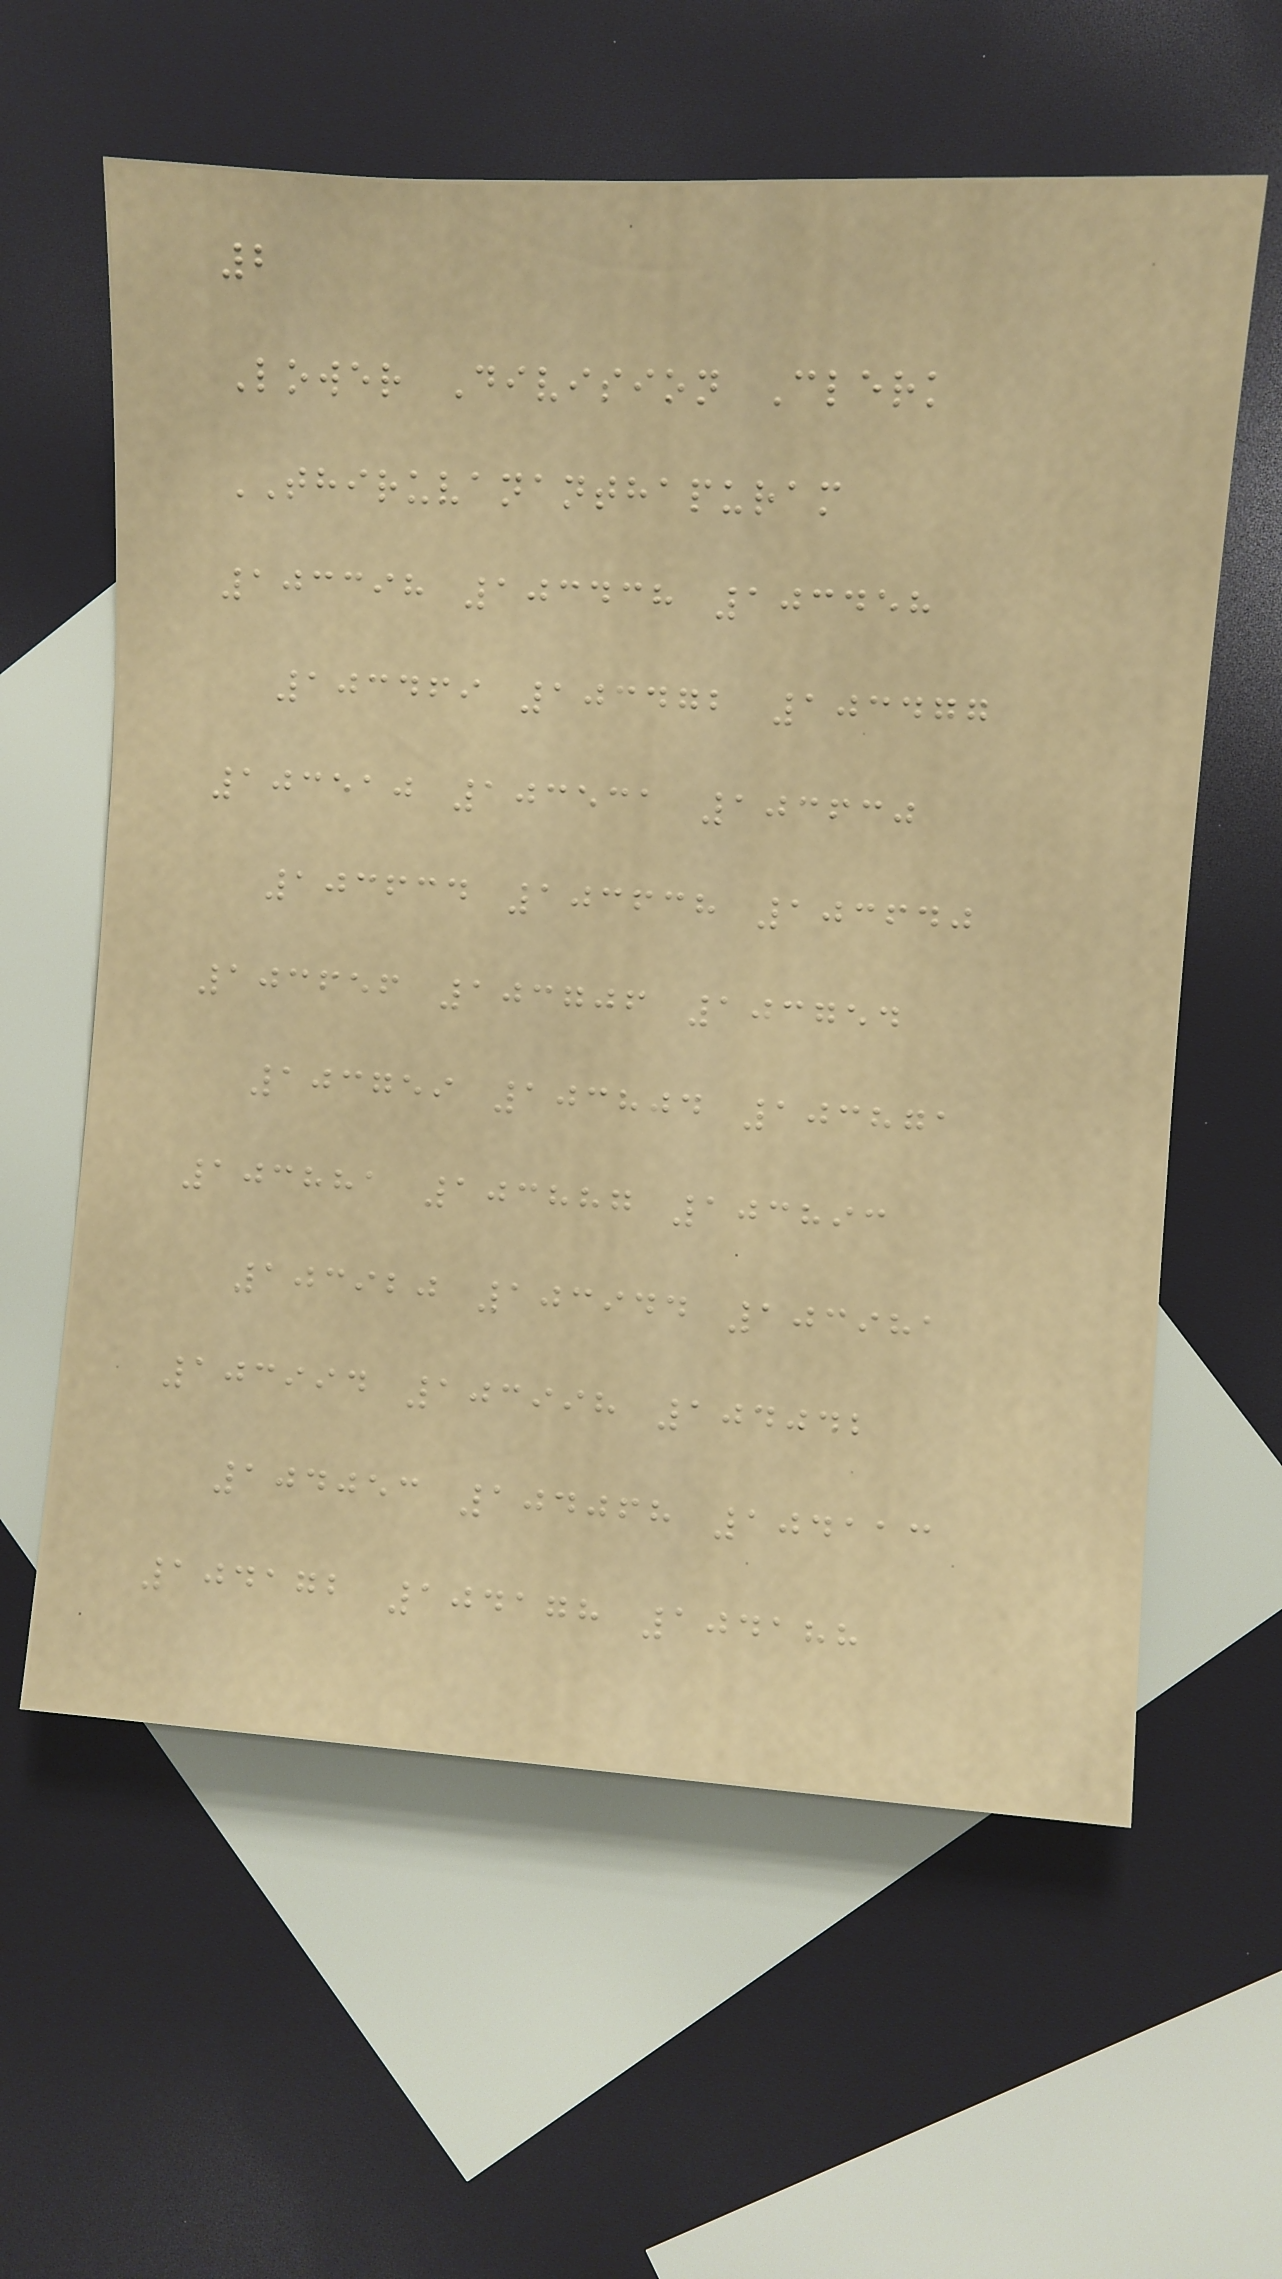2
Lower Division Clerk
THIRUVANANTHAPURAM
103398 103438 103458
103469 103472 103477
103510 103531 103630
103634 103638 103640
103656 103706 103754
103759 103804 103871
103881 103887 103893
103920 103944 103981
103994 103998 104042
104053 104068 104113
104172 104178 104188
